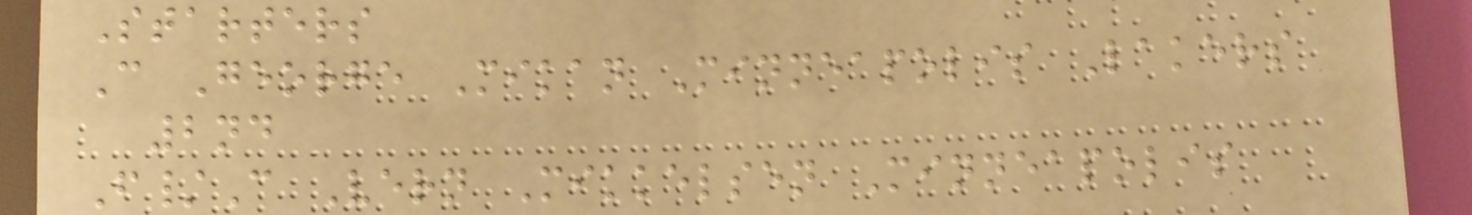Starters
C George Mikan Minneapolis Lakers
2nd
F/C Vern Mikkelsen Minneapolis
